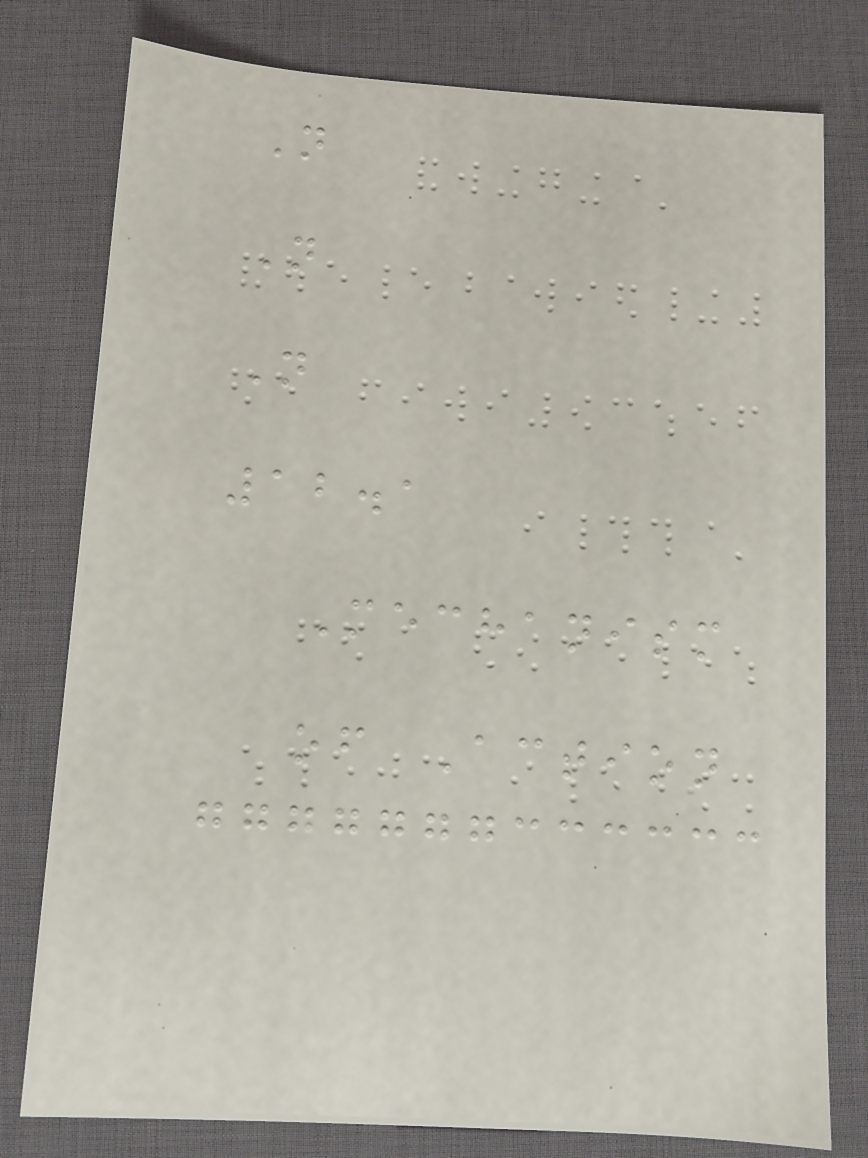N
N
N
12.1
Mechanism
of Action
